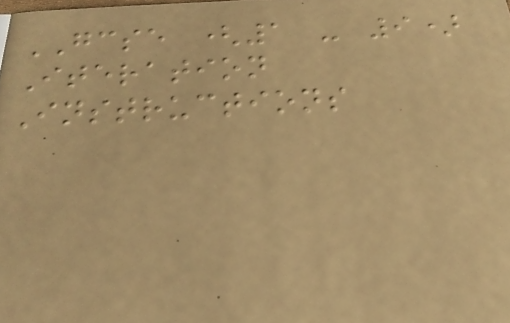GCSE (1 - 9)
Iteration
Instructions
